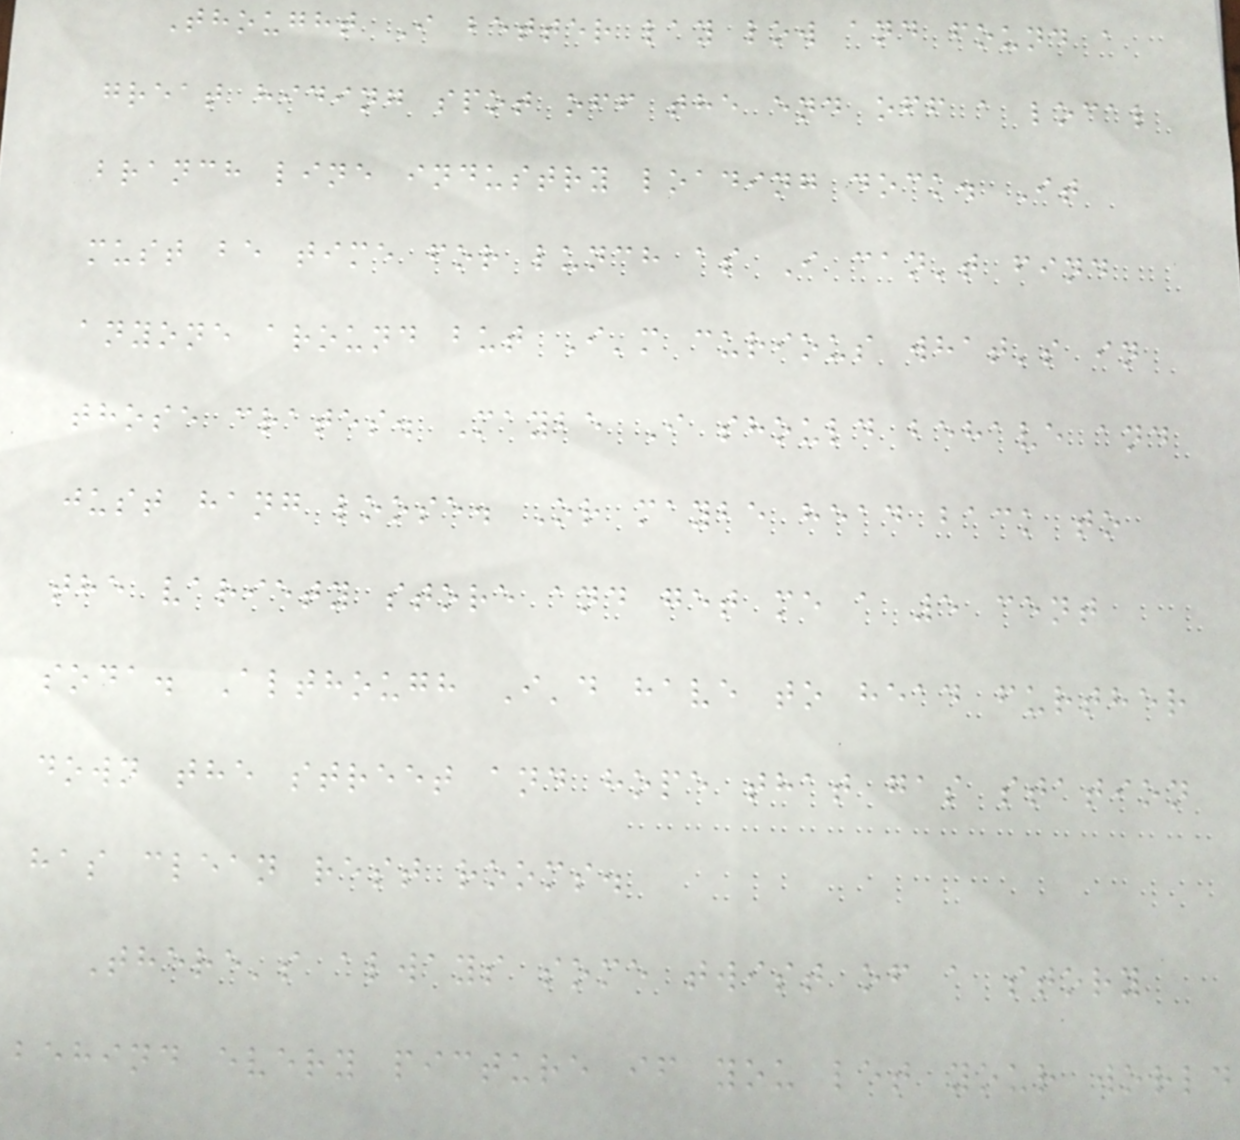Thought I better lay low and found a
great hiding spot off the end off a local
branch line industry loading dock. It
must be time for lunch as I can't find
anyone around but I'm curious what's in
those crates. Maybe I should behave and
just hang loose. Or maybe head back to
the variety store and get me a 5 cent
soda. Although I'd have to head further
down the street and hope that gas station
has clean rest rooms.
There's always some twist of a story
behind every picture if you let your world
